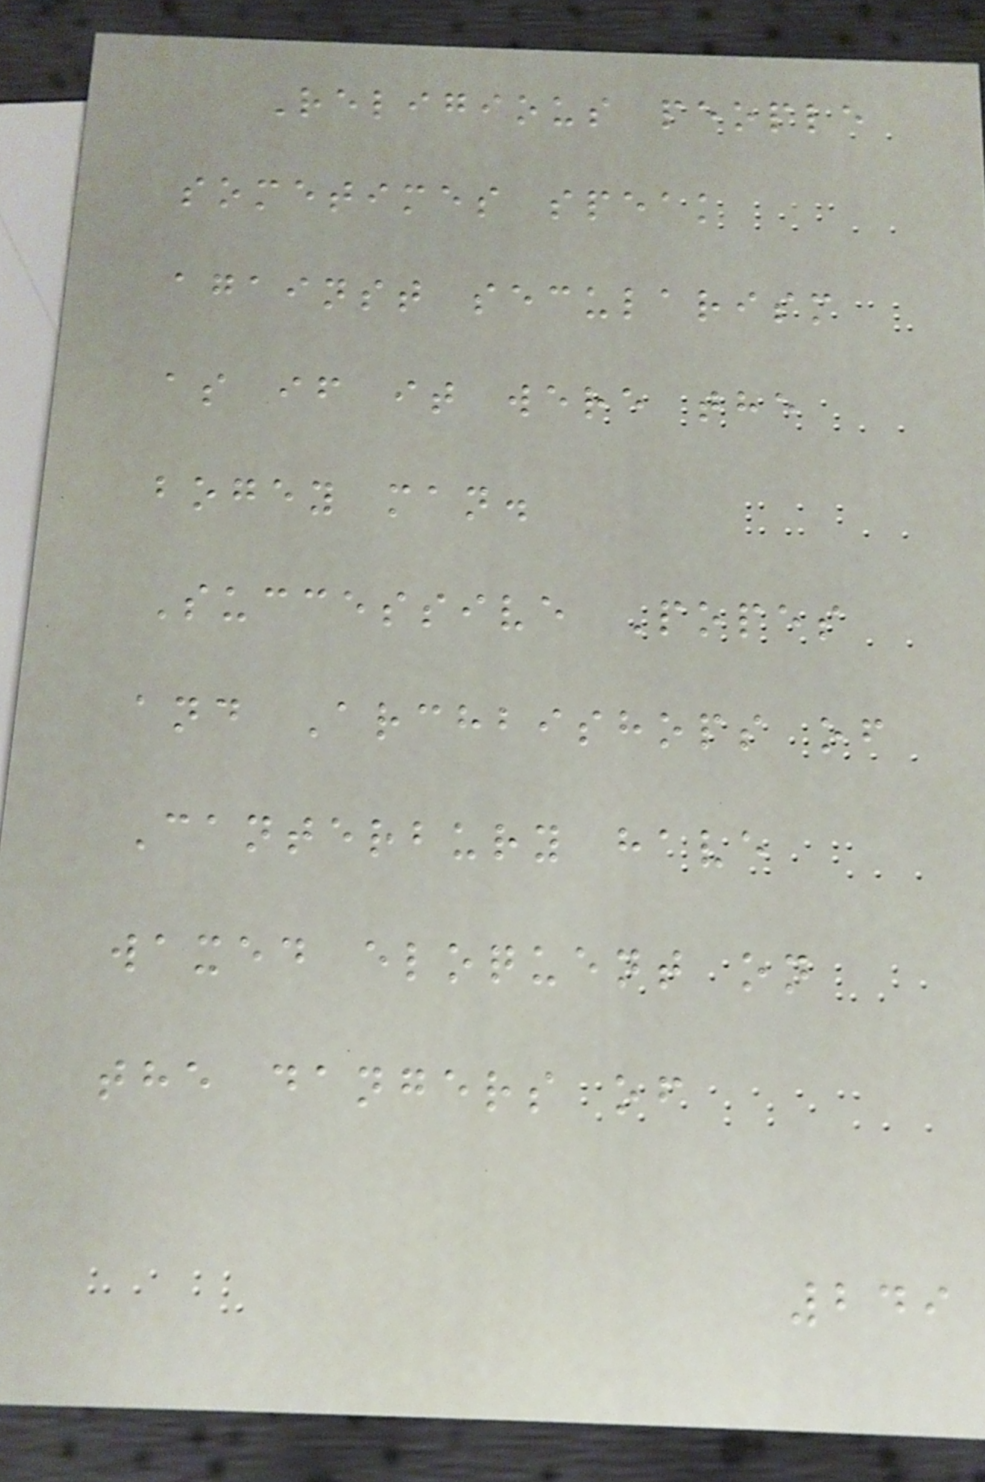Religious people
sometimes speak
against secularism
as if it were the
bogey man.
Successive Popes
and Archbishops of
Canterbury have
waxed eloquent on
the dangers of
249
